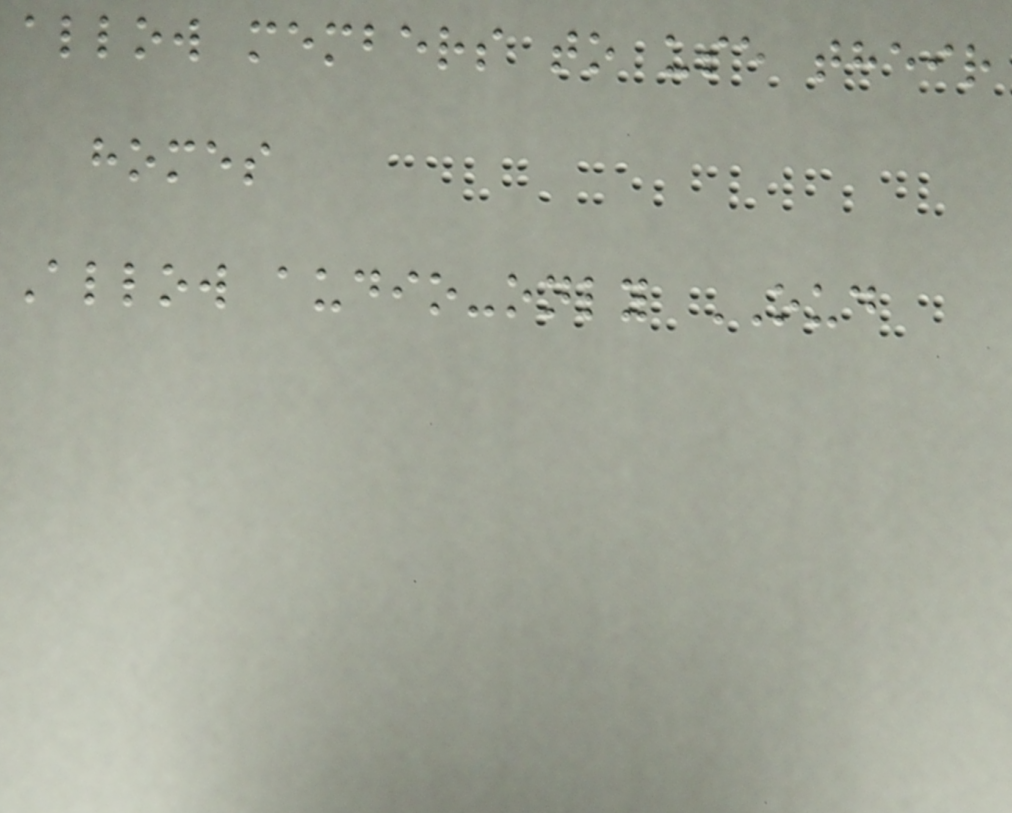allow members to use their
homes
Allow audio-only OUD
